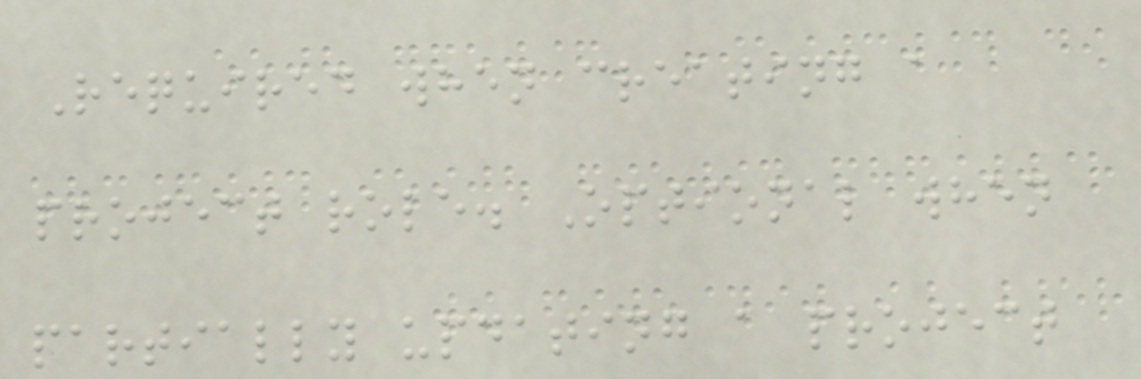Required when creating a
project role. Optional when
partially updating a project
